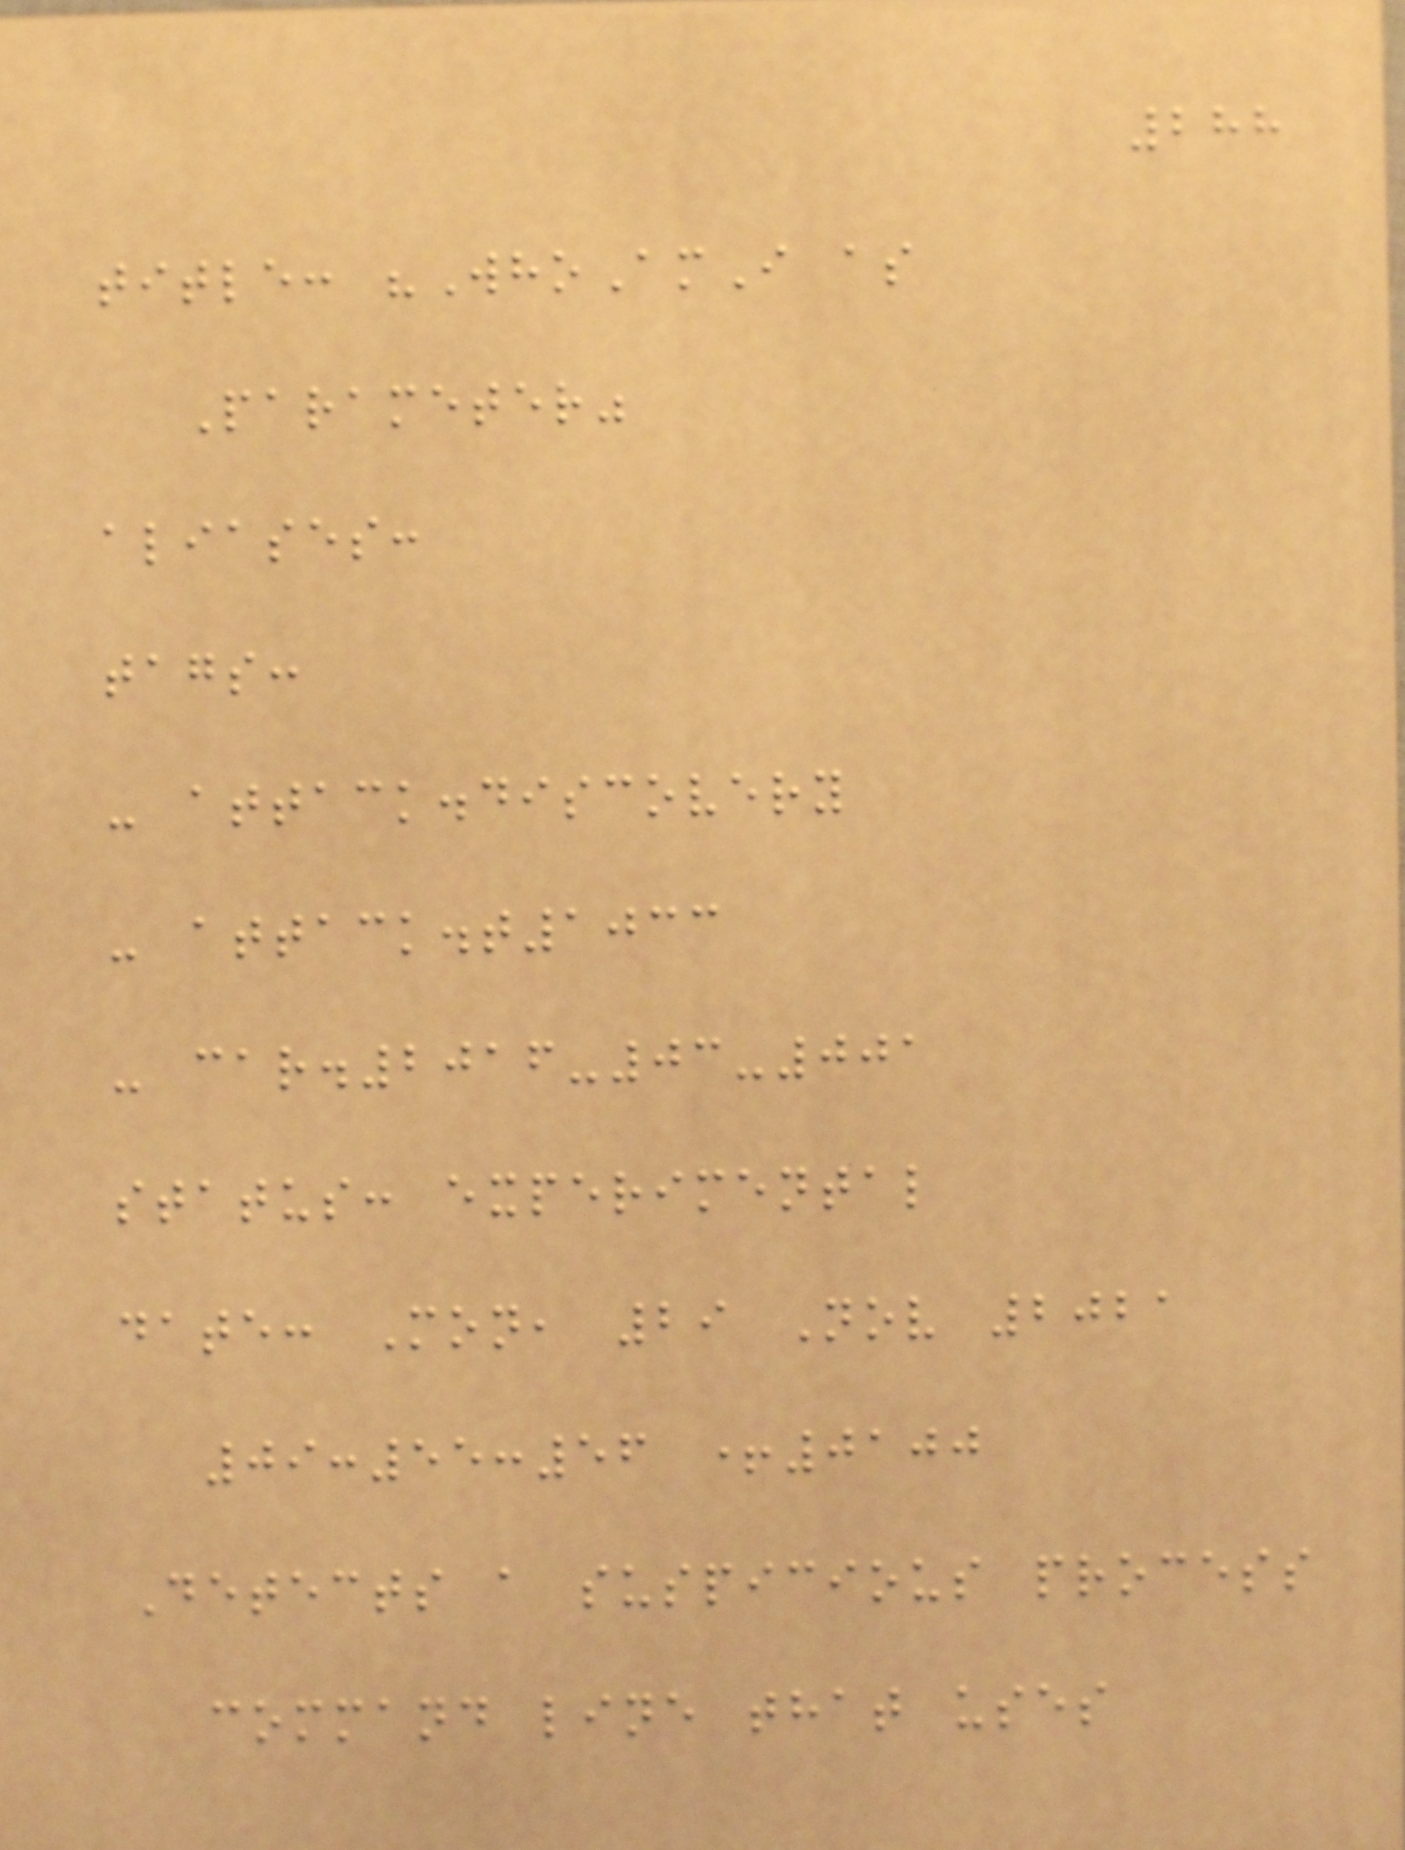288
title: "WhoAmI as
Parameter"
aliases:
tags:
- attack.discovery
- attack.t1033
- car.2016-03-001
status: experimental
date: Mon, 29 Nov 2021
09:55:56 +0100
Detects a suspicious process
command line that uses
